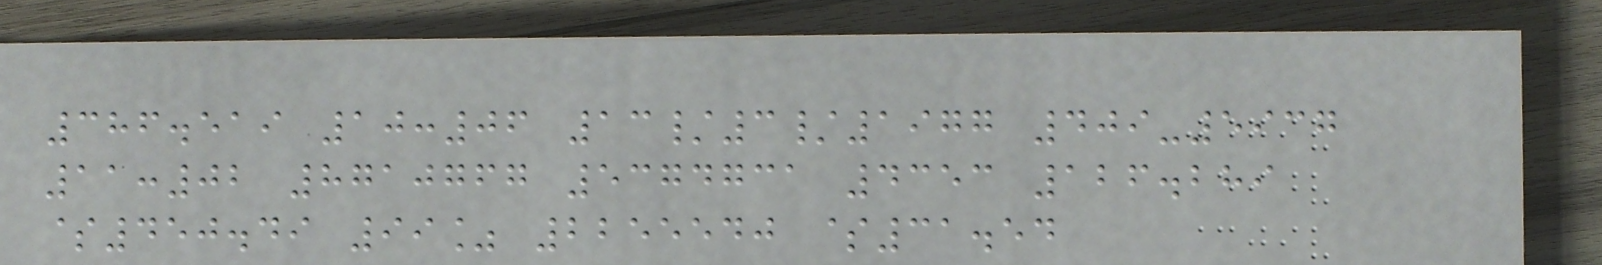386.519 10:06 13/3/1977 409-5937
11:02 8710767 5374731 4353 126.289
$450.49 99% 2255540 $31.54
